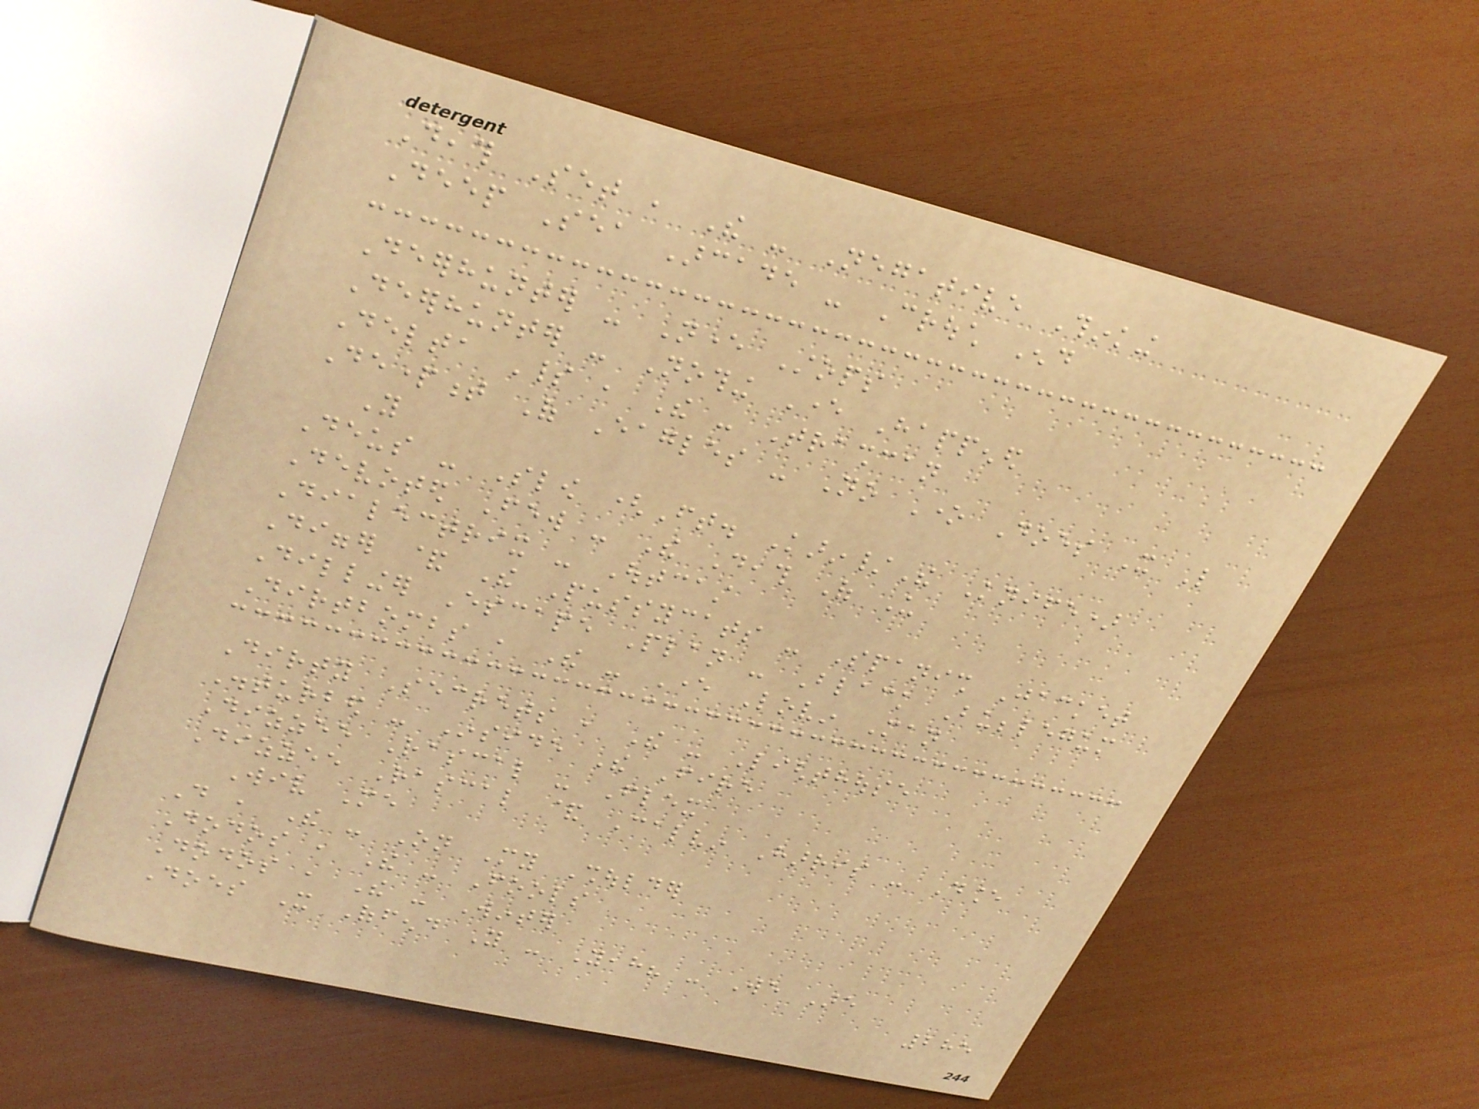Death Set , The - Negative Thinking
Deep Sea Arcade - Crouch End
Deerhunter - Never Stops
Deerhunter - Nothing Ever Happened
Delta Spirit , The - Trashcan
Department Of Eagles - No One Does It Like
You
Deus - Slow (Ft. Karin/The Knife)
Devoted Few - The Death Of Us
Dialectrix - Outcast
Digger & The Pussycats - Spanish Jacket
Dillinger Escape Plan - Black Bubblegum
Dirtbombs , The - Ever Lovin Man
Dirty Secrets , The - Lighthouse
Disturbed - Inside The Fire
Dizzee Rascal - Flex
Dizzee Rascal & Calvin Harris - Dance
Wiv Me
Do , The - On My Shoulder
Dodos , The - Fools
Dodos , The - Winter
Does It Offend You - Yeah? - We Are
285
